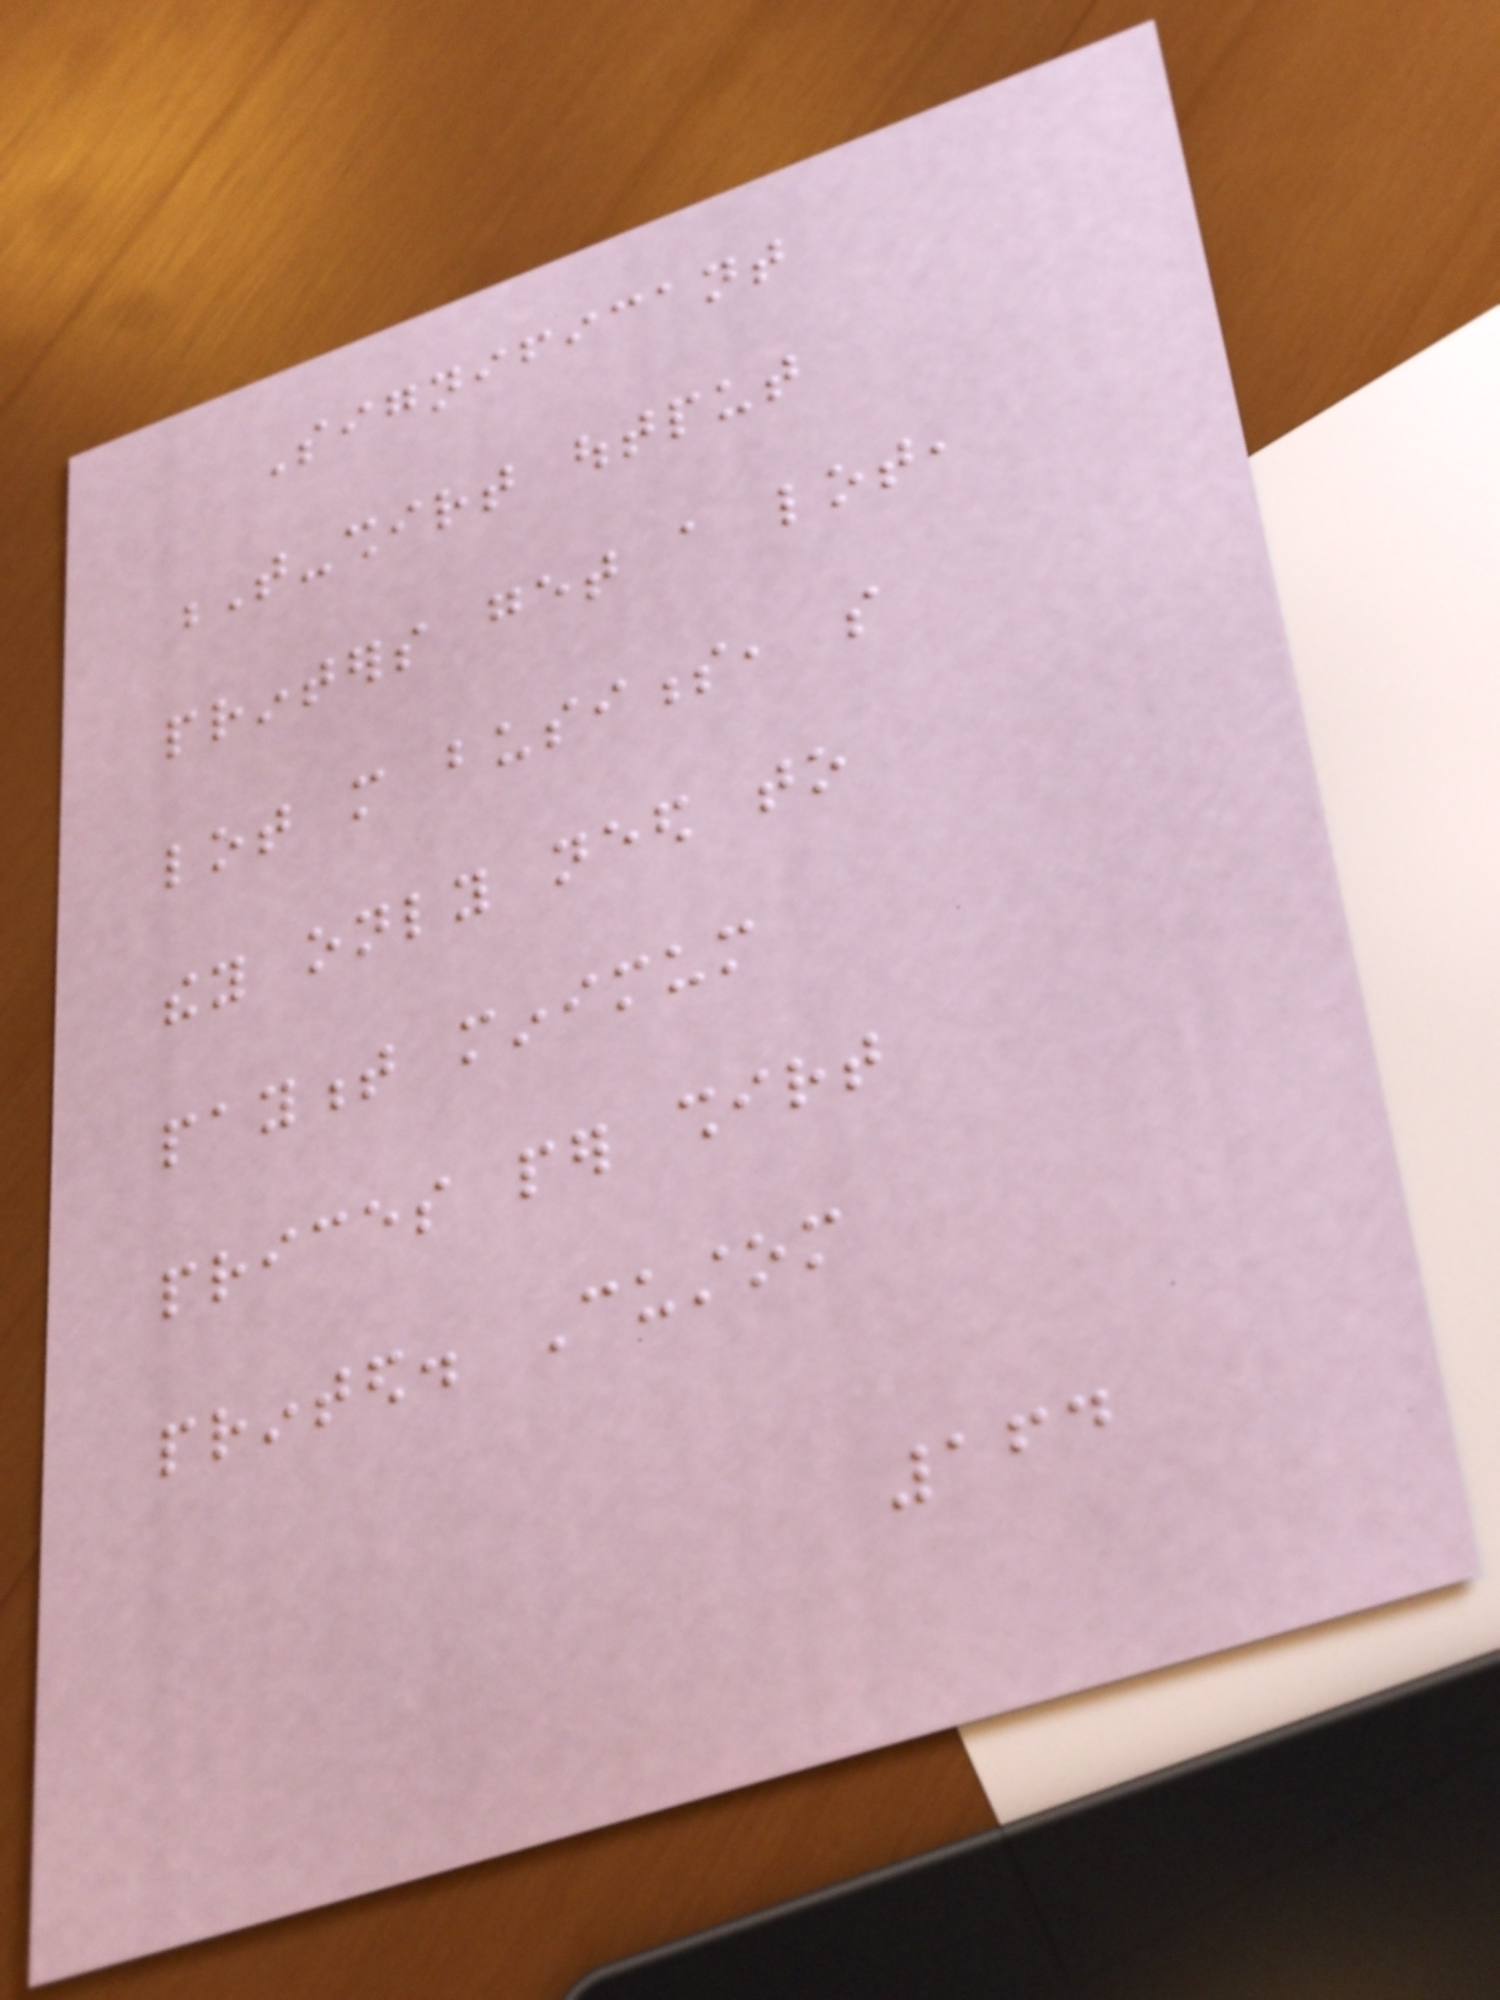Significant
T-shirt output
printers get a lot,
lot more business, so
they only need to
payment minimum
prices per shirt
printed. Custom
164
